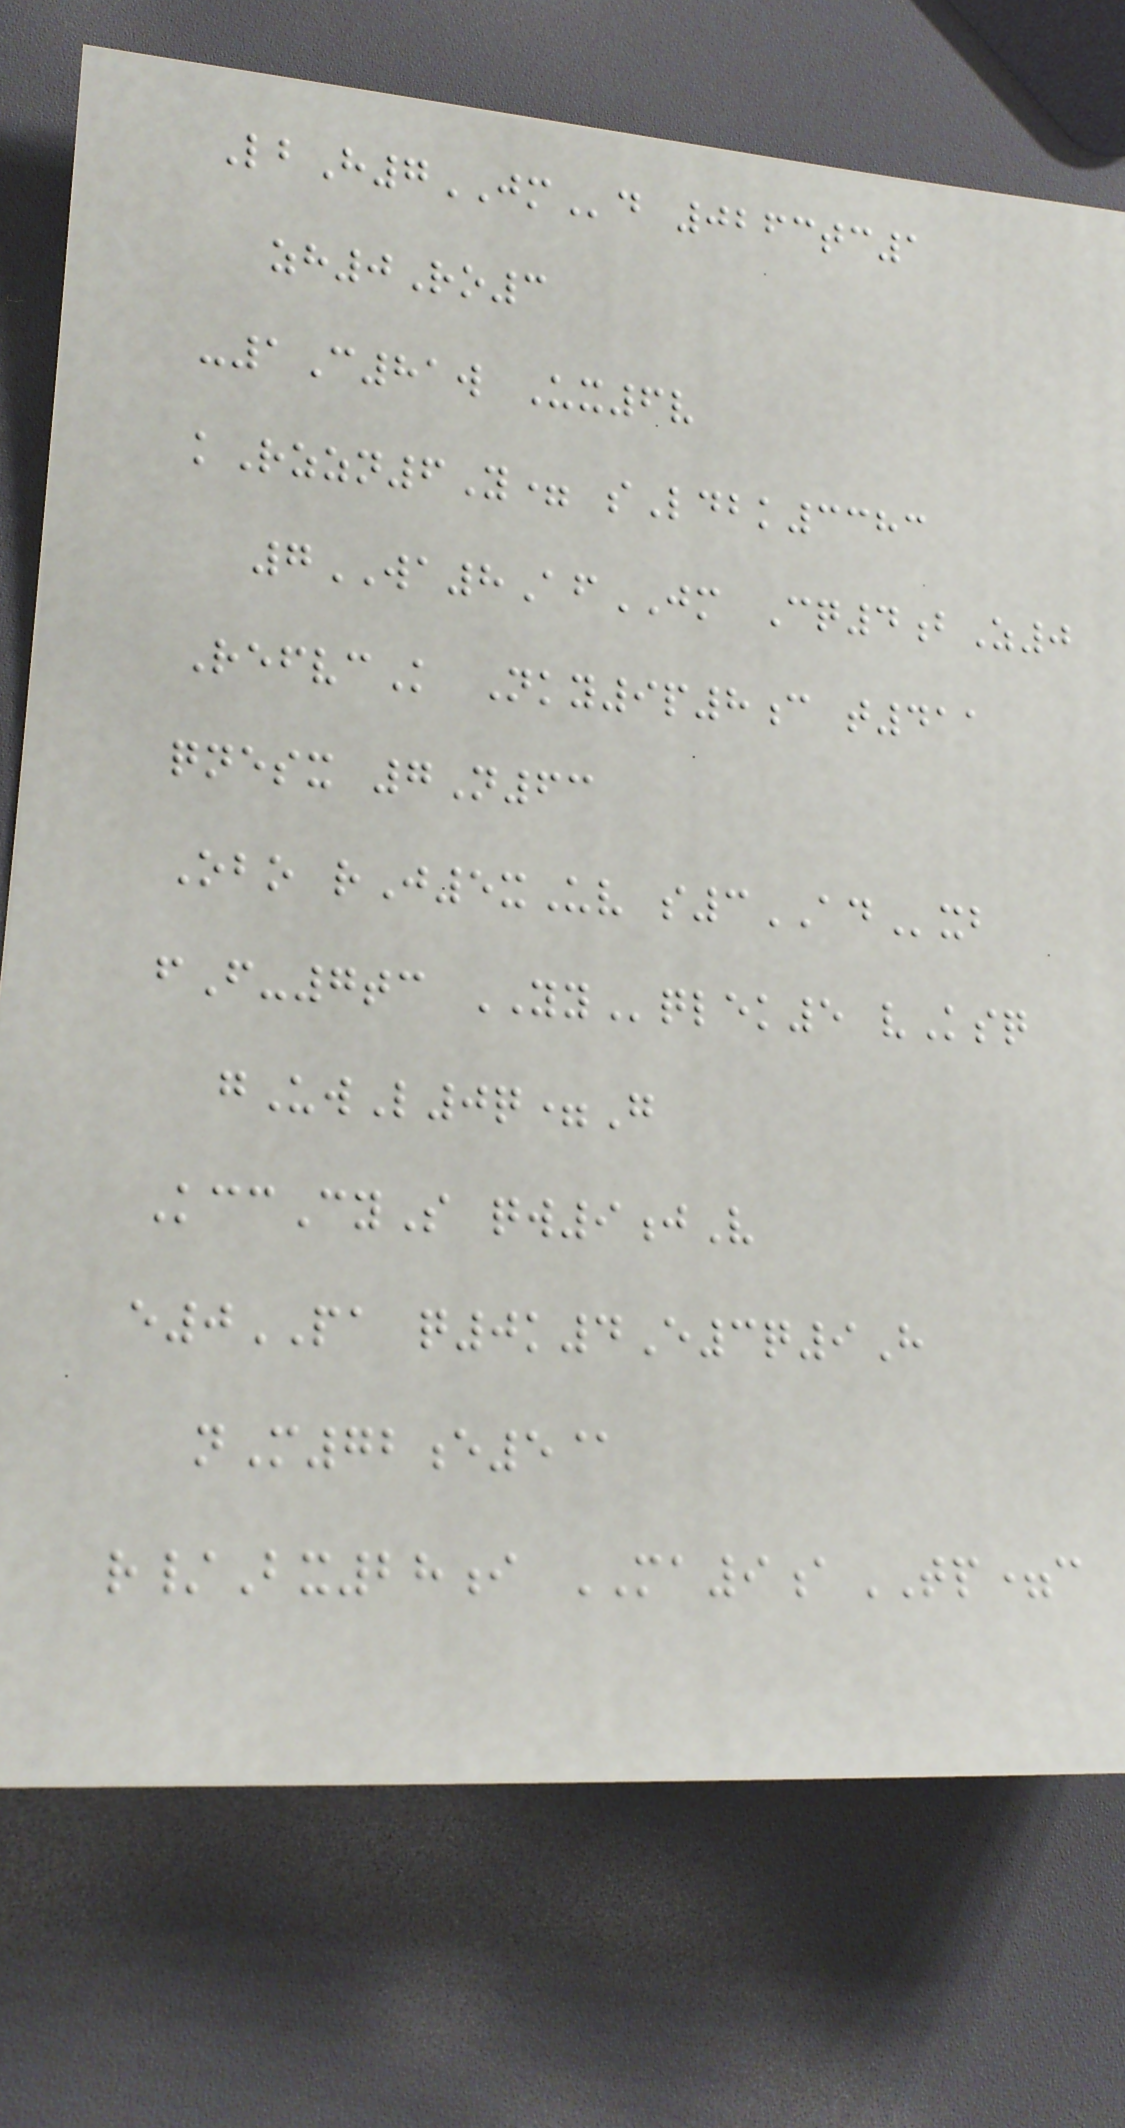LbH7JMd 0263tc1
zh0Ro3
-1C81w Ux6v
kRzzn6Y= sLdbk3383
7WA8AfJM Cq4bZ0
RefvcK Nky9p8c t411
qnesx 7N63
Obo rJ5xUv s3ADxb
fF-7tc YYqlek5 vKsq
gUwL0q=G
KccCyS qw9jV
e0PA q0k4E3q9H
nM72e5@
r/Bx28i MA9aTP=c
